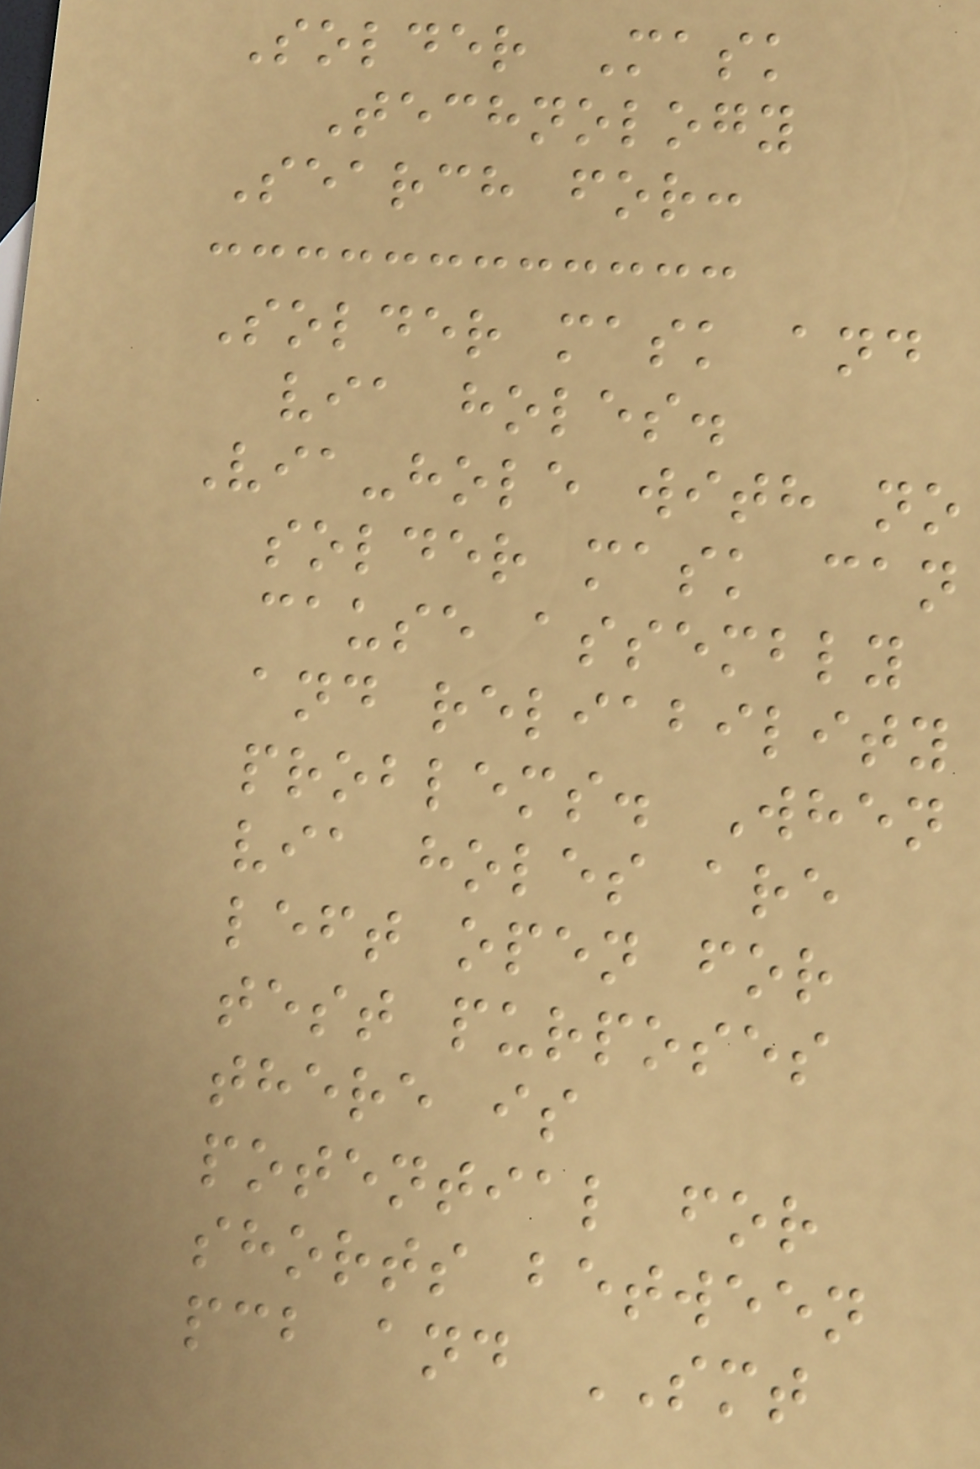Solder Mask
Technology
Search for:
Solder mask and
via holes.
Via-hole with no
solder mask can
cause assembly
and reliability
problems. When
via holes are
left open for
test purposes
there is
potential for
shorts between
pcb and SMT
